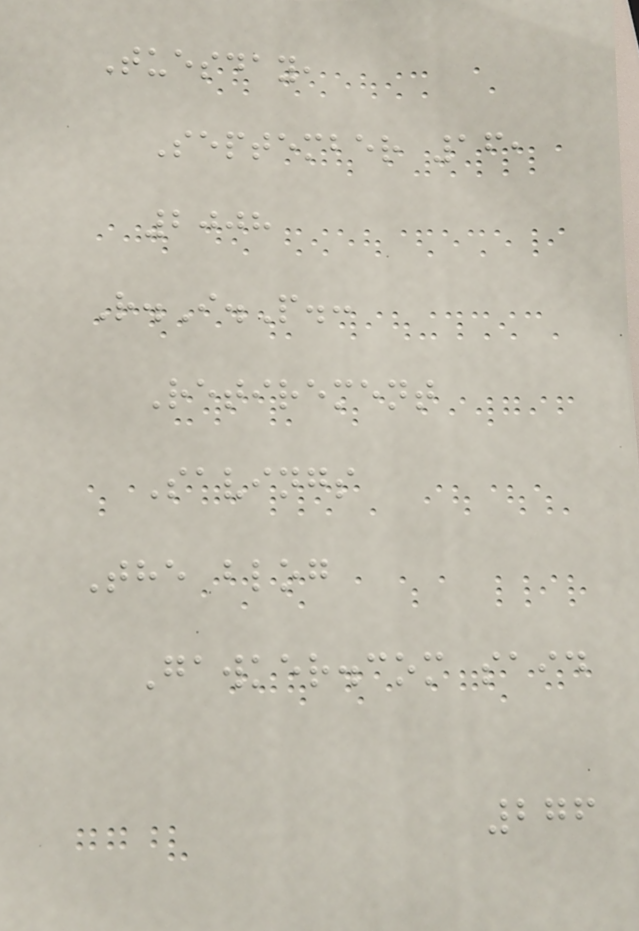Tuesday,
September 16,
2008
R.I.P.:
Retirement
Savings
The blog
Gawker.com said
276
